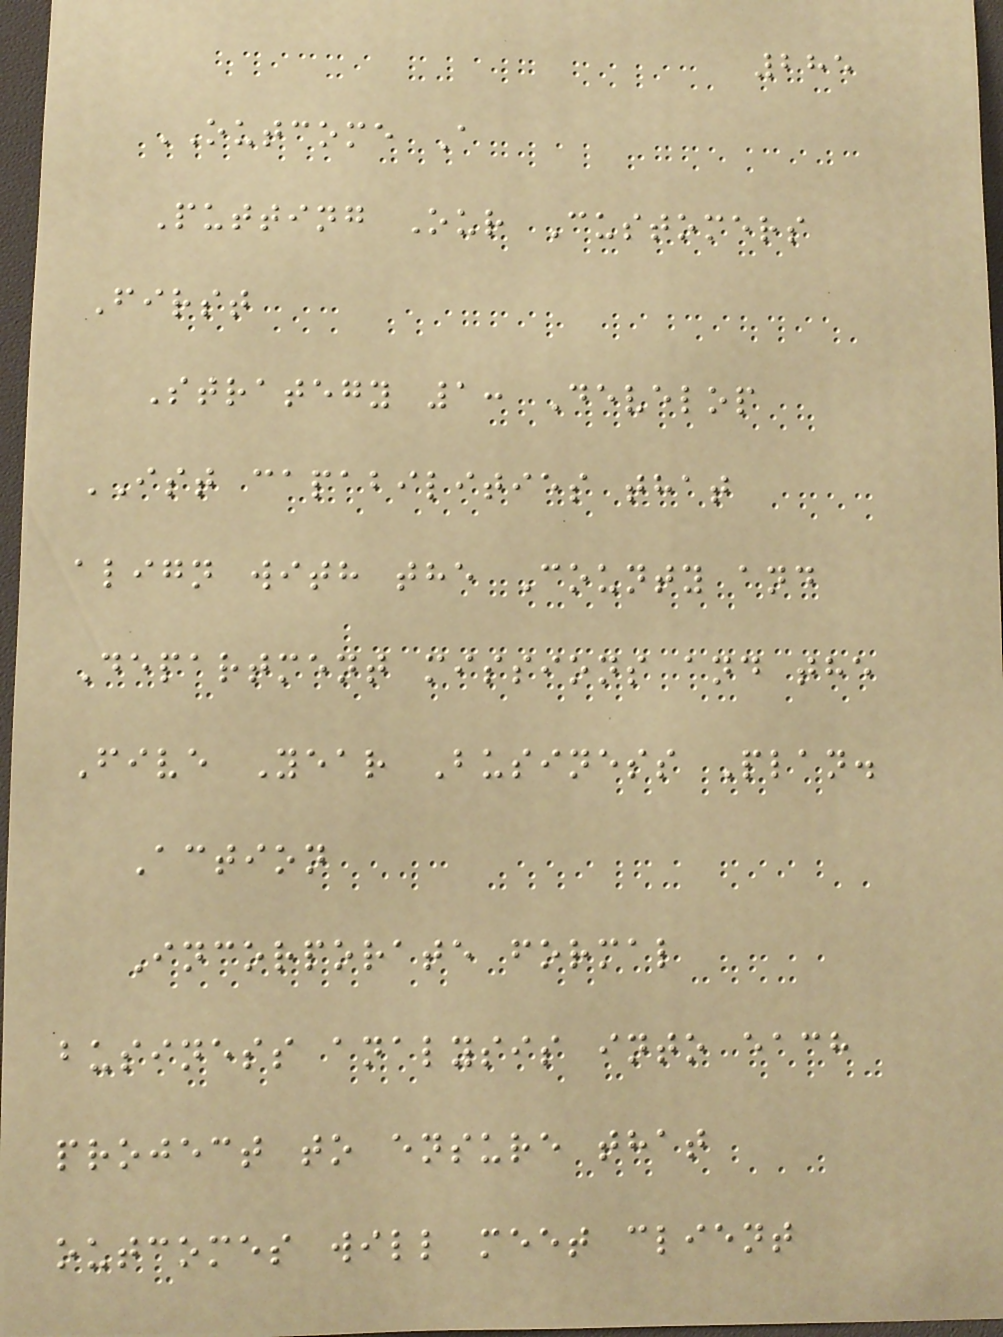285
OUTCOME A
Putting Our Customers
First
Strategy 1: Develop
IST capabilities that
align with the County and
Department missions and the
Five Year Business Plan.
Action
Incorporate formal
business analysis into each
project to ensure that
outcomes will meet client
